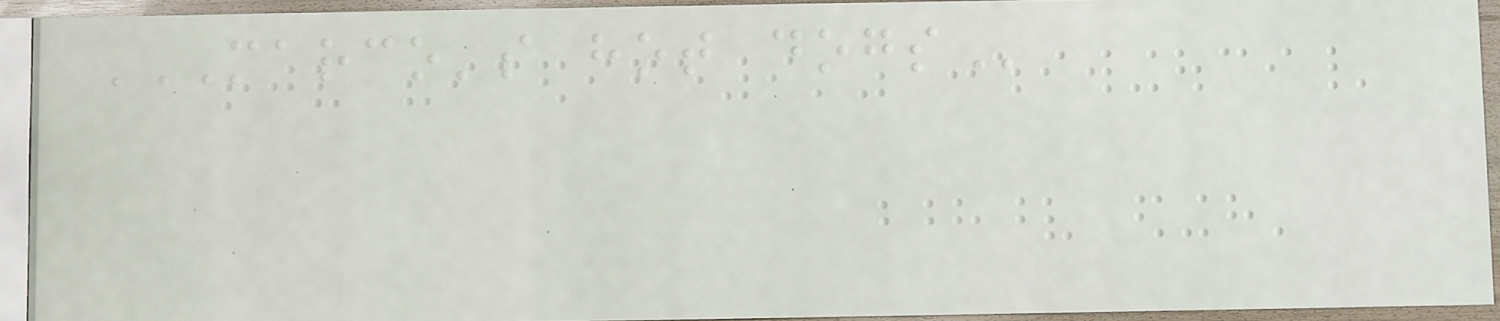MARCO'S HOT DOGS
